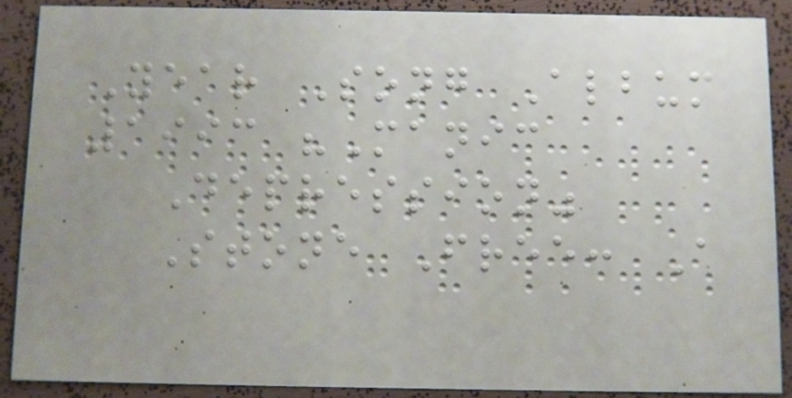Year Song Album
1993 "Manic
Depression"
Stone Free: A
